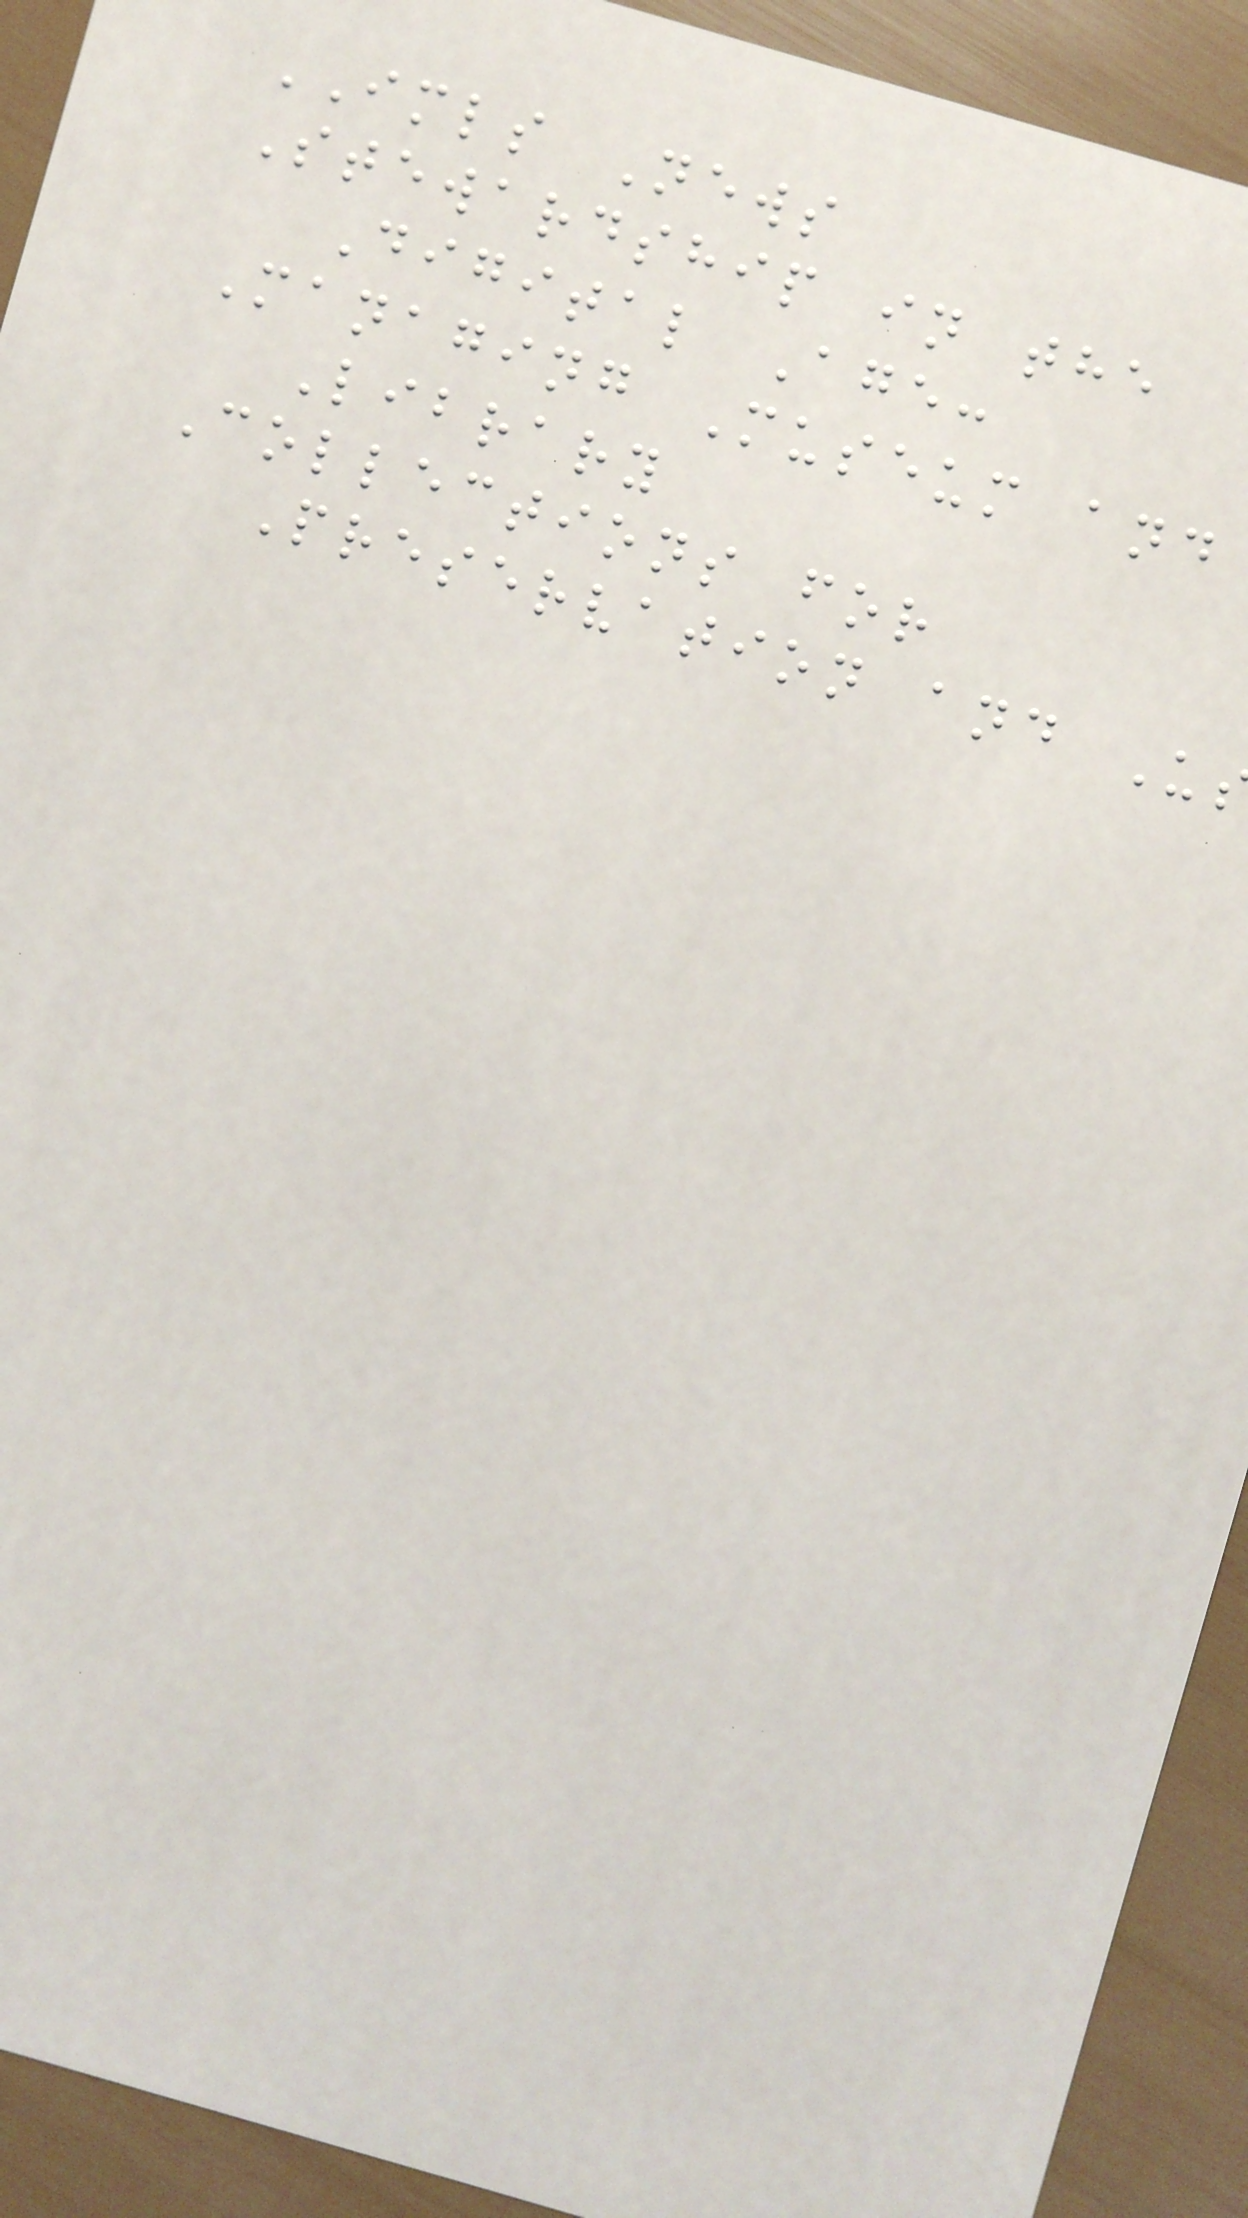IMLS News
Stewardship in the
Digital Age:
Managing Museum and
Library
Collections for
Preservation and U
